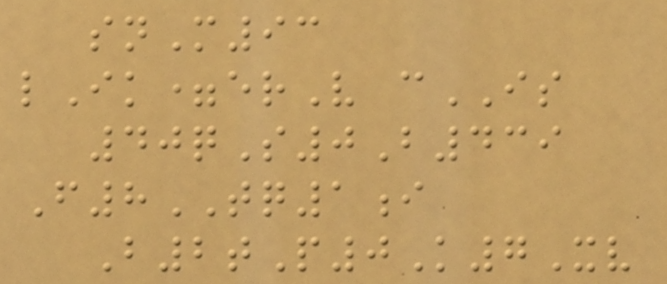snM93
lIk=erV cIS
40qS0B439
F8TQ1i
B2tP0K7Xv
